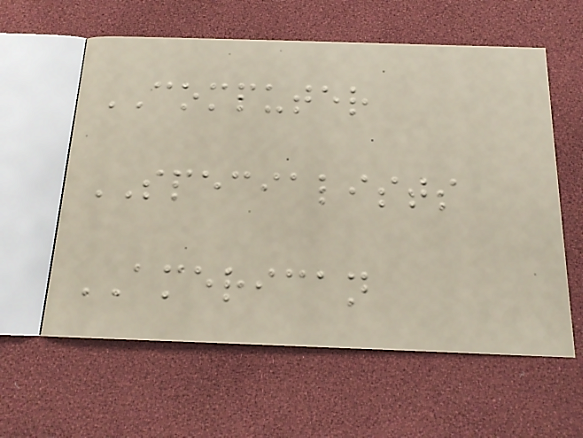COMPUTER
SPECIALISTS
AMERICAN
